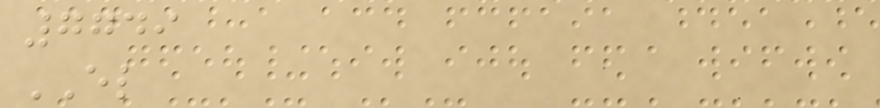7749
EL
